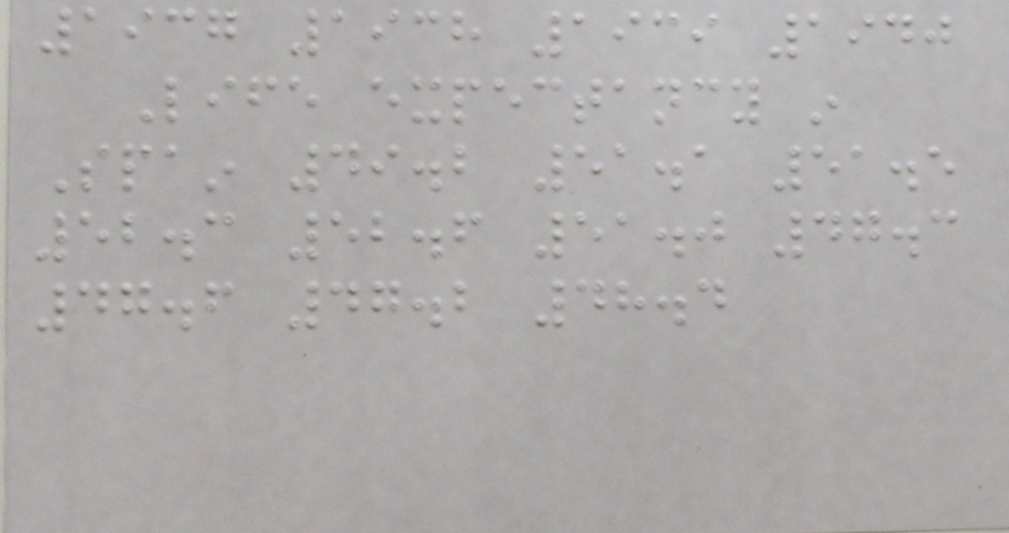1937 1938 1939 1940
Life expectancy in
Spain 49.2 51.1 51.5
52.3 52.6 51.0 47.3
47.6 47.2 48.4
